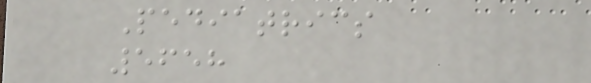Pediatrics
5658
